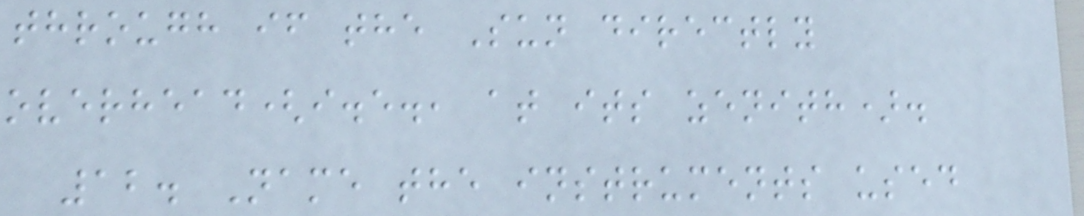through if the Sun directly
overhead(i.e., at its zenith).
12. Name the instruments used
